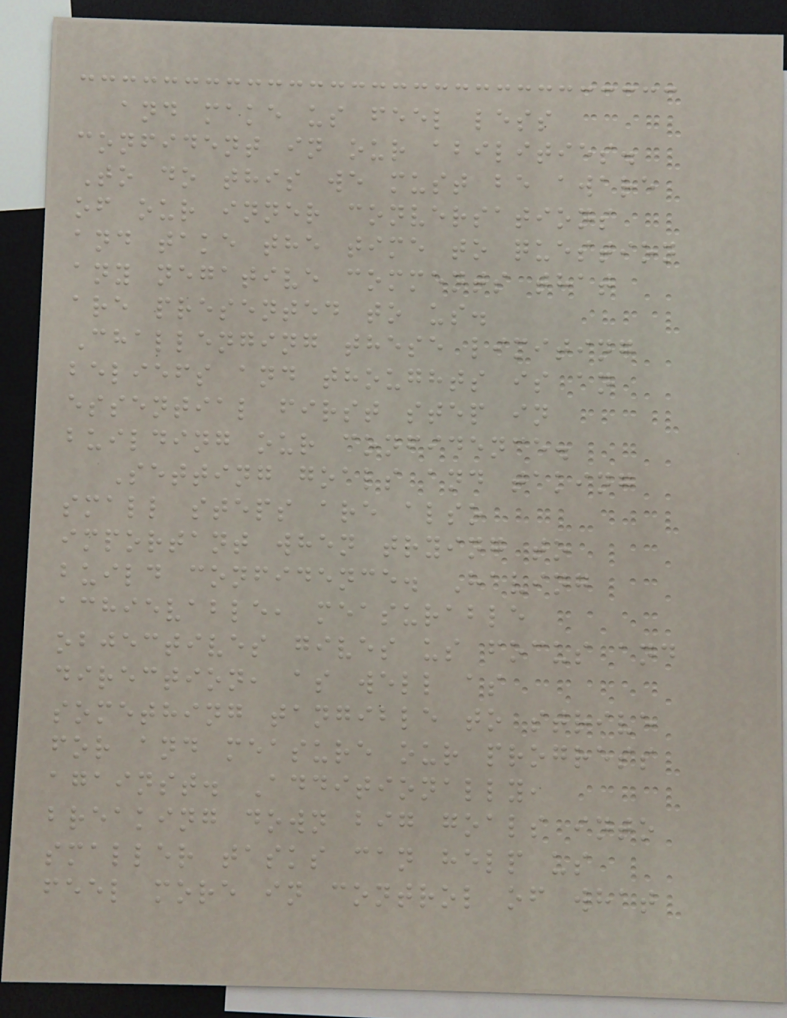and make us feel less
confident in our abilities.
To do this we must be aware
of our inner conversations
and take the time to question
any negative comments that
are presented to us.
Challenging these limiting
beliefs and thoughts is an
essential first step in
building our confidence.
Setting goals and taking
small steps are also
important when trying to
build confidence. Having
achievable, measurable
objectives gives us focus and
direction, as well as
something tangible to strive
for and measure our progress
against. Additionally,
breaking down big goals into
smaller tasks can help us
feel more in control of what
